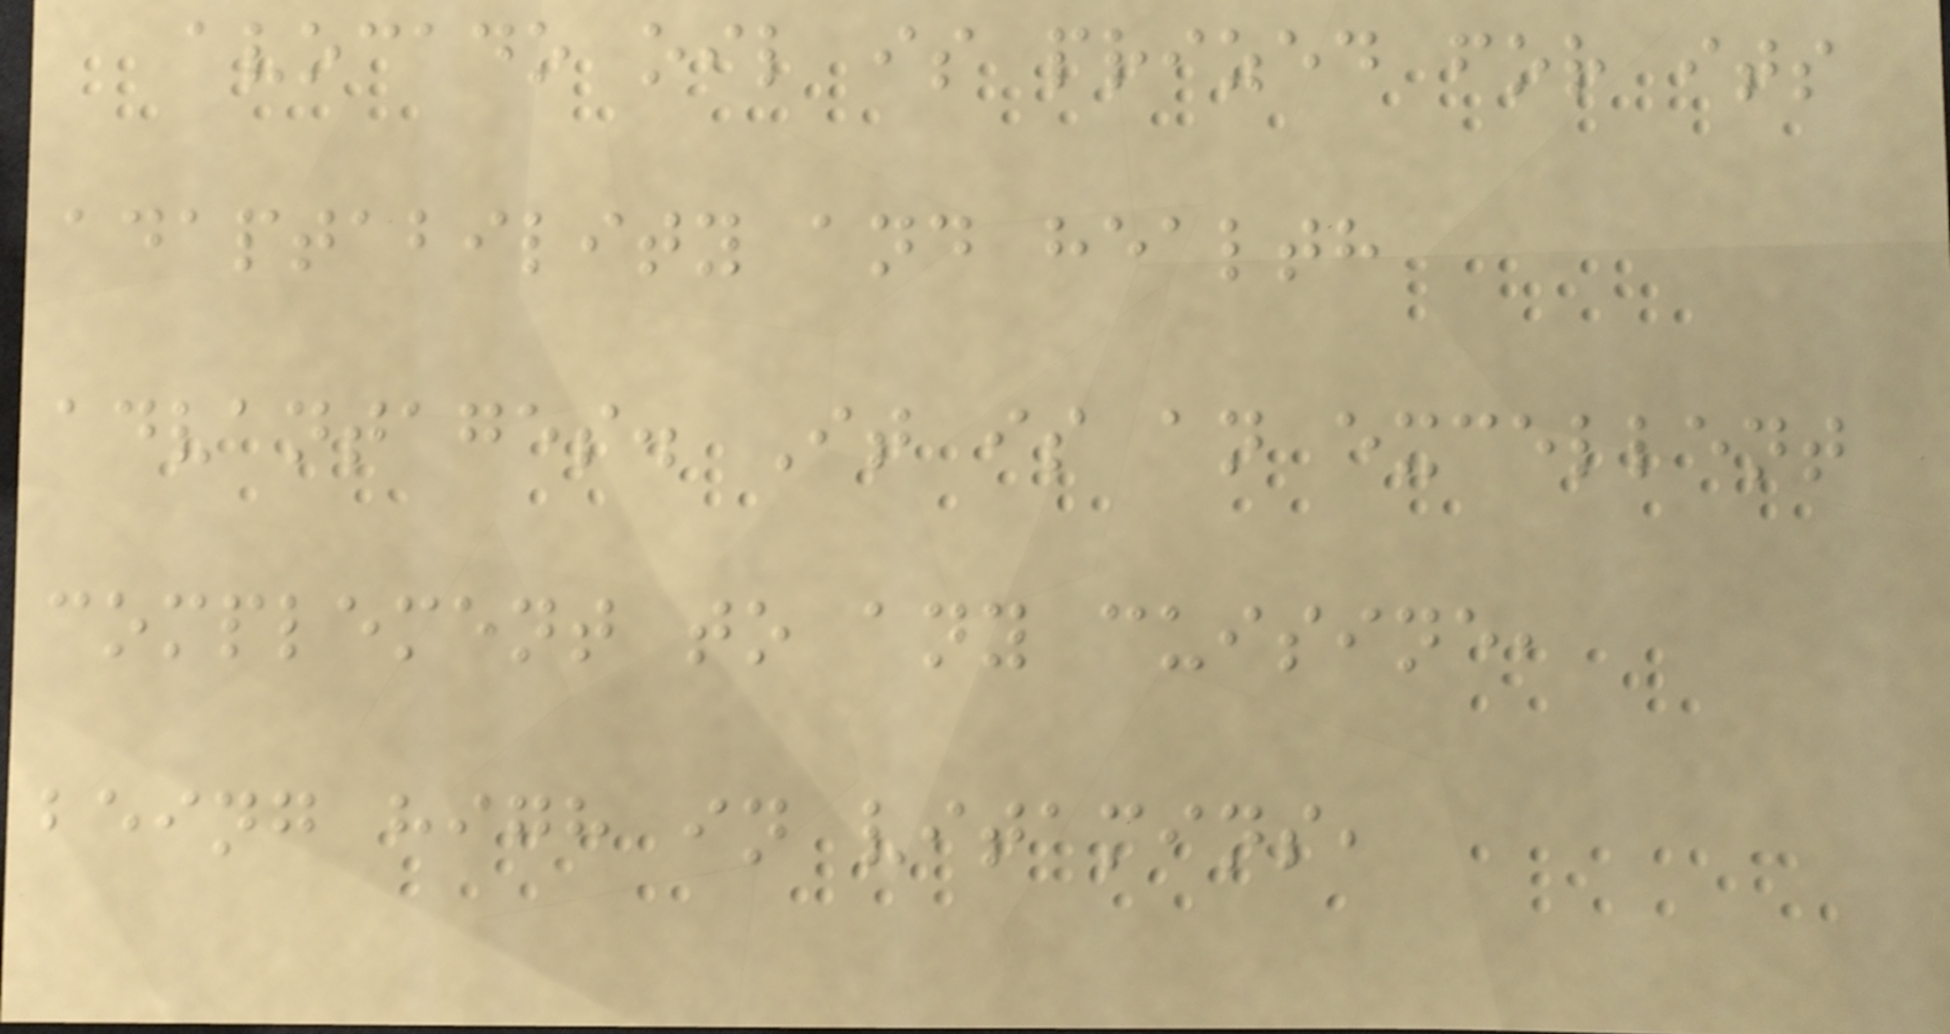avocado oil is prized for its
adaptability and health
advantages. It is an excellent
complement to any cuisine,
being high in vitamins,
